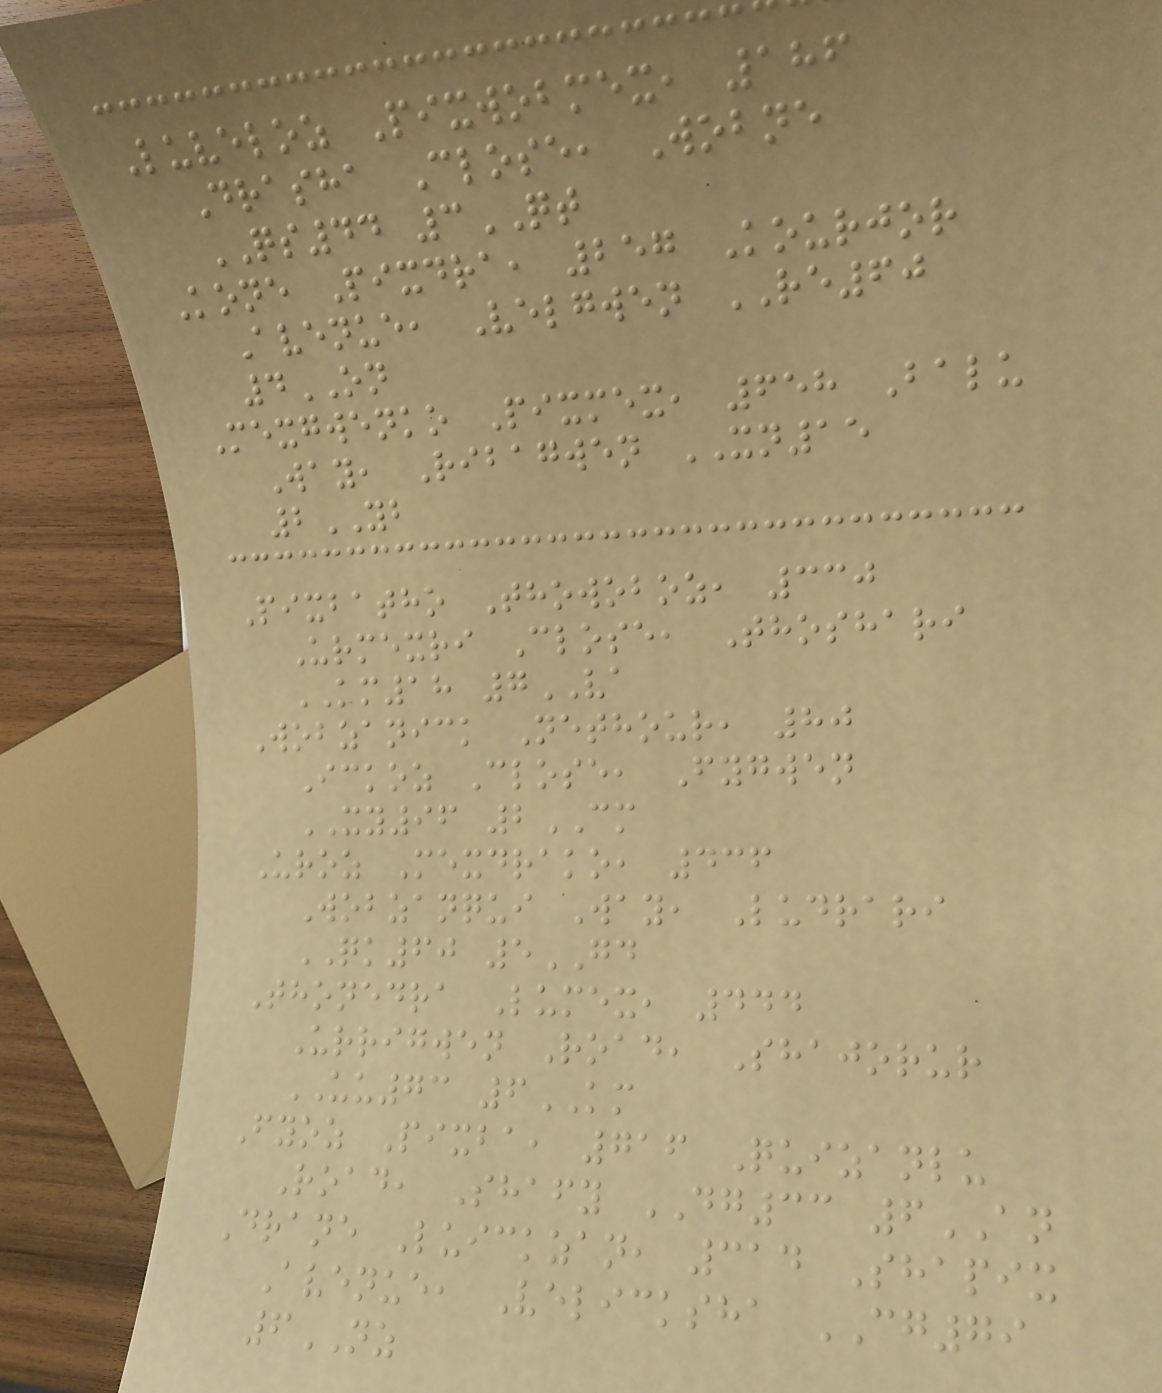Luveloz Pixwobmex, 186
Drasha Close, Wobne
QS44 3QT
Kone Pixdra, 257 Kourjor
Avenue, Velgwen RE60
4ON
Mexgwenko Pixmex, 658 Balu
Way, Ribagwen XN15
2YB
Pixbatho Thowoboz, 330
Urmexri Close, Thoshari
KM18 7VA
Wobzanick Nethour, 80
Ickoz Close, Fygwen
XY96 2CM
Uroz Mexdrako, 436
Wobzanqui Way, Ludrari
QK60 5GD
Thonedra Lumex, 444
Urrigwen Road, Shajorur
UU73 6KM
Fyoz Pixba, 716 Quizanlu
Road, Shafy DG33 6AN
Drane Luickzan, 314 Shapix
Avenue, Velicksha CG79
6NZ
